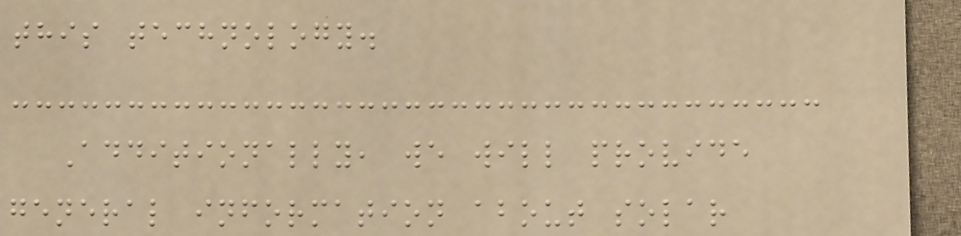this technology.
Additionally, we will provide
general information about solar
